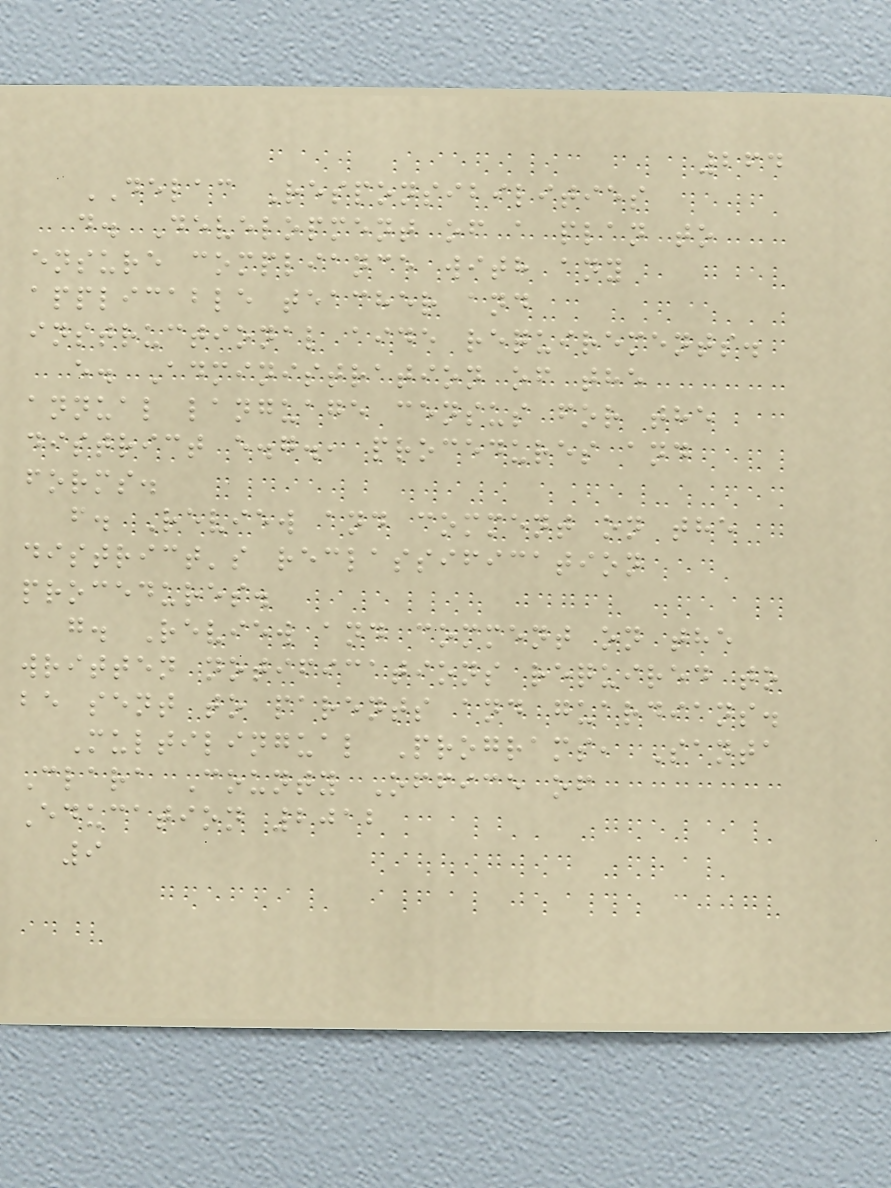264
DELAC Responsibilities
d. Development of a plan to
ensure compliance with any
applicable teacher and
instructional aide requirements.
e. Administration of the
annual language census for the
district e.g., procedures and
forms.
f. Review and comment on the
district's reclassification
procedures.
g. Review and comment on the
written notifications required to
be sent to parents and guardians.
Multilingual Programs, Santa
Clara County Office of
Education 2012
9
